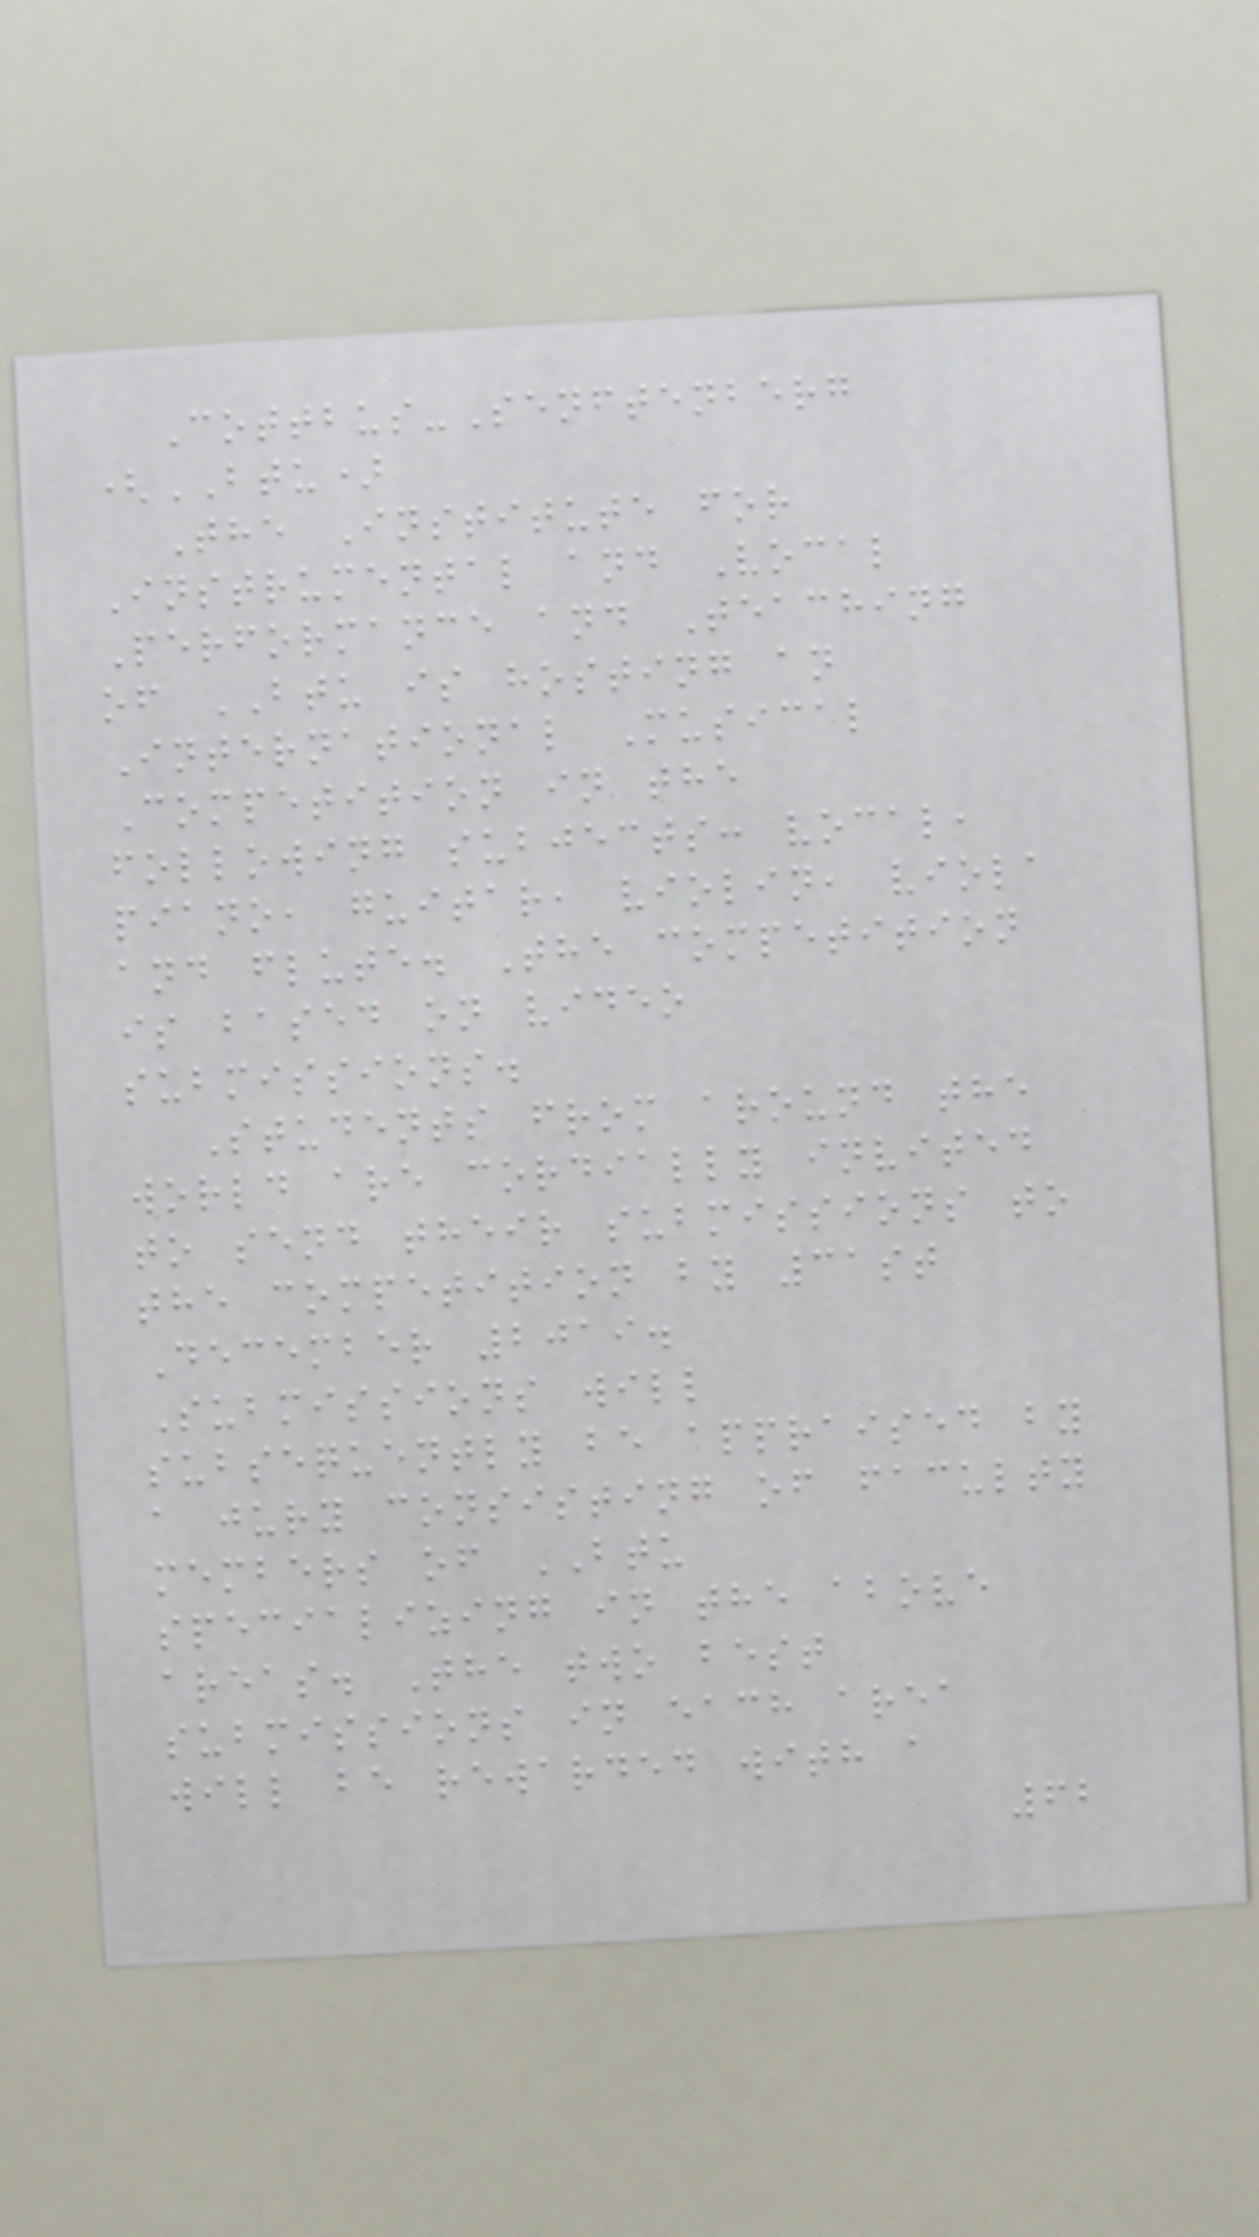Cottbus-Senftenberg
(BTU)
The Institute for
Instrumental and Vocal
Performance and Teaching
of BTU is hosting an
International Musical
Competition in the
following subjects: vocal,
piano, guitar, violin, viola
and flute. The competition
is based on video
submissions.
Students from around the
world are cordially invited
to send their submissions to
the competition by 31st
December 2019.
Submissions will
subsequently be appraised by
a jury consisting of faculty
members of BTU
specializing in the above
areas. The two best
submissions in each area
will be rewarded with a
62
